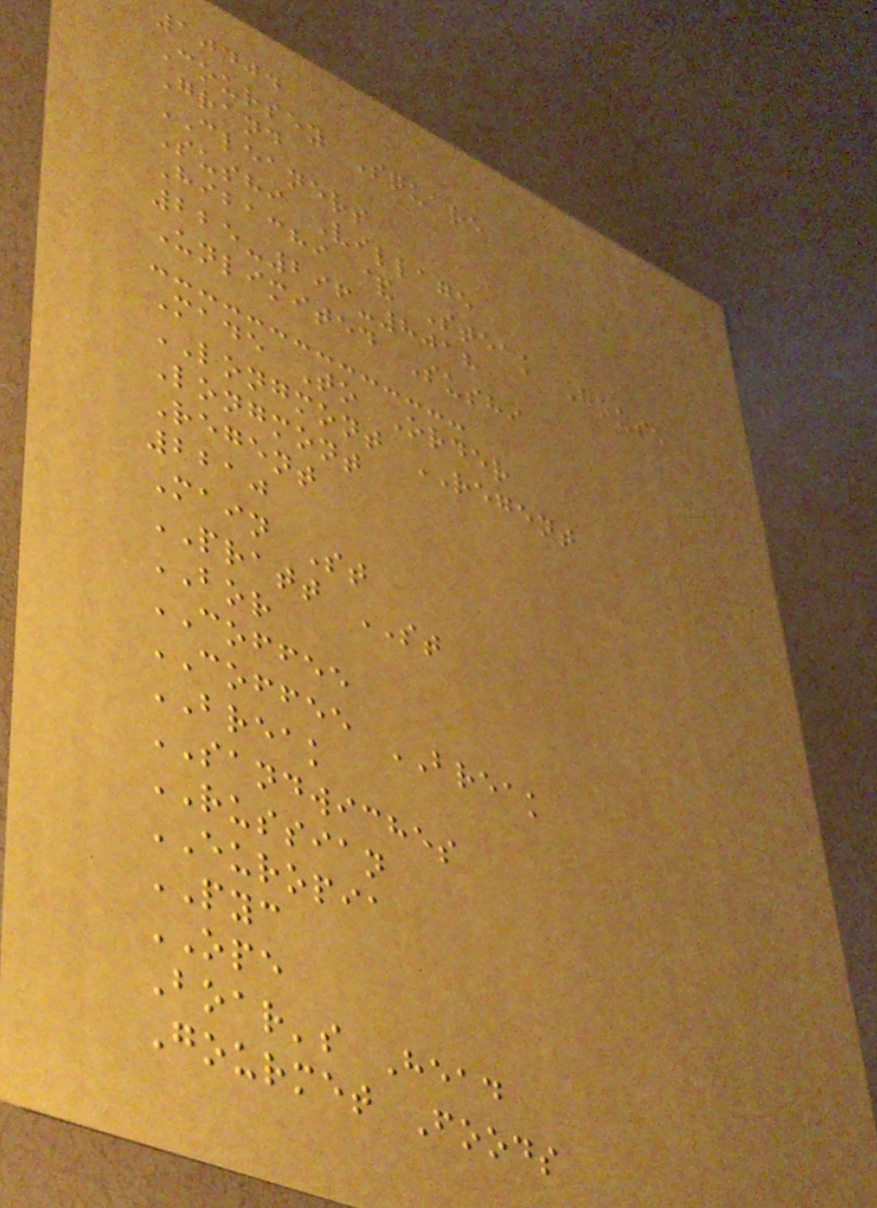10404
Coursey Square
Grand
CLEANERS
Sushi Village
Hibachi & Steak House
225-296-8018
Unlimited Sushi
Made To Order
LONGMONT REGENT
Longmont
Regent
2210
Main St
PRATT ST
BOR
COFFEE
COFFEE BREAK
BREAK
SANDWICHES
RUSSIAN
EUROPIA
PYC
OPE
Boar's Head
Gourmet Foods
